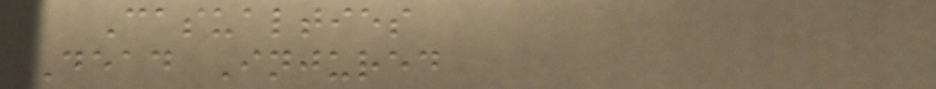Casualties
Dead Injured
